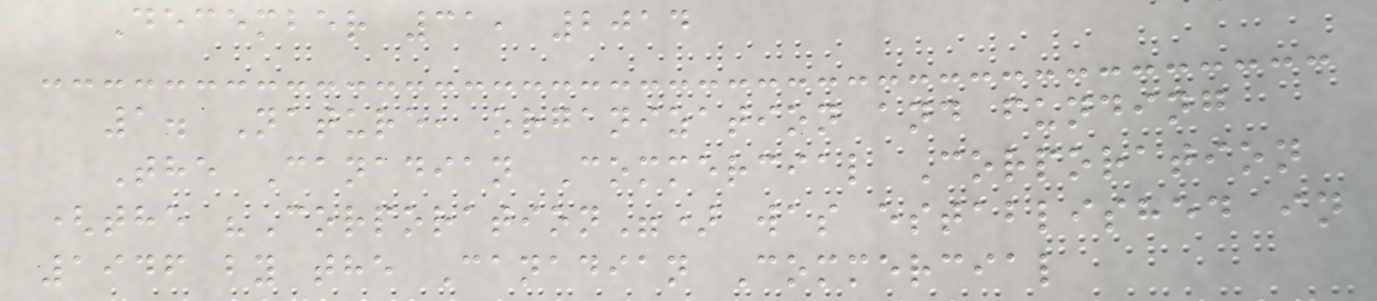December 31, 2014
1. Nature, organization and funding
The Canadian Commercial Corporation
(the "Corporation") was established in
1946 by the Canadian Commercial
